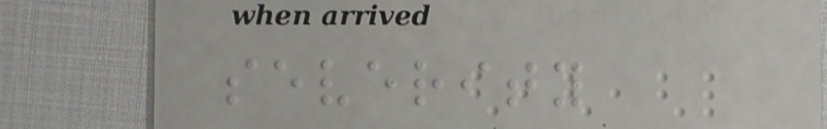severity
